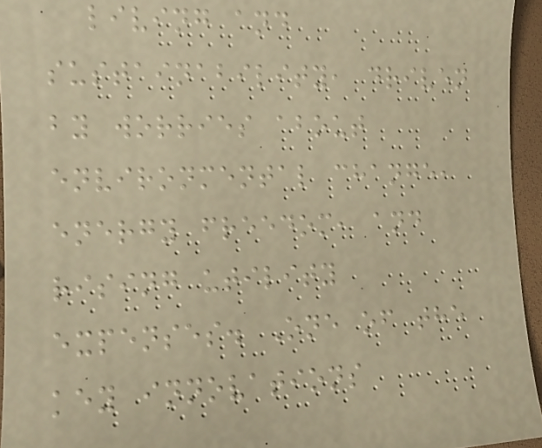living and
sustainability, driven
by worries about
environmental change,
energy freedom, and
rising utility
expenses. One of the
key innovations
